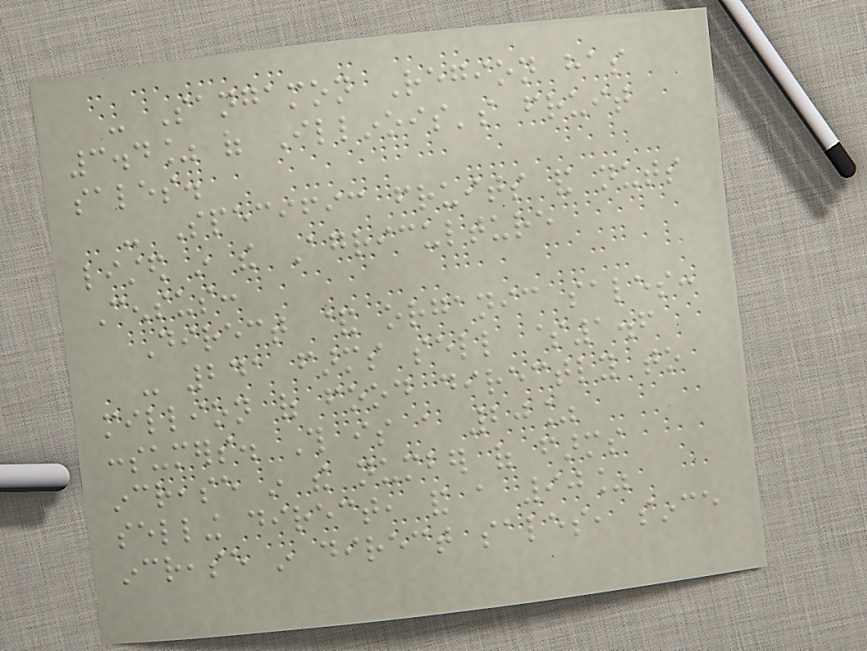- Sangamon Region has
3.4% of Illinois's fruit
sales.
- Specific fruits and nuts
listed in the Agriculture
Census:
Direct & organic sales:
- 241 farms sell $1.6
million of food directly to
consumers. This is a 20%
increase in the number of farms
selling direct, and a 90%
increase in direct sales, since
